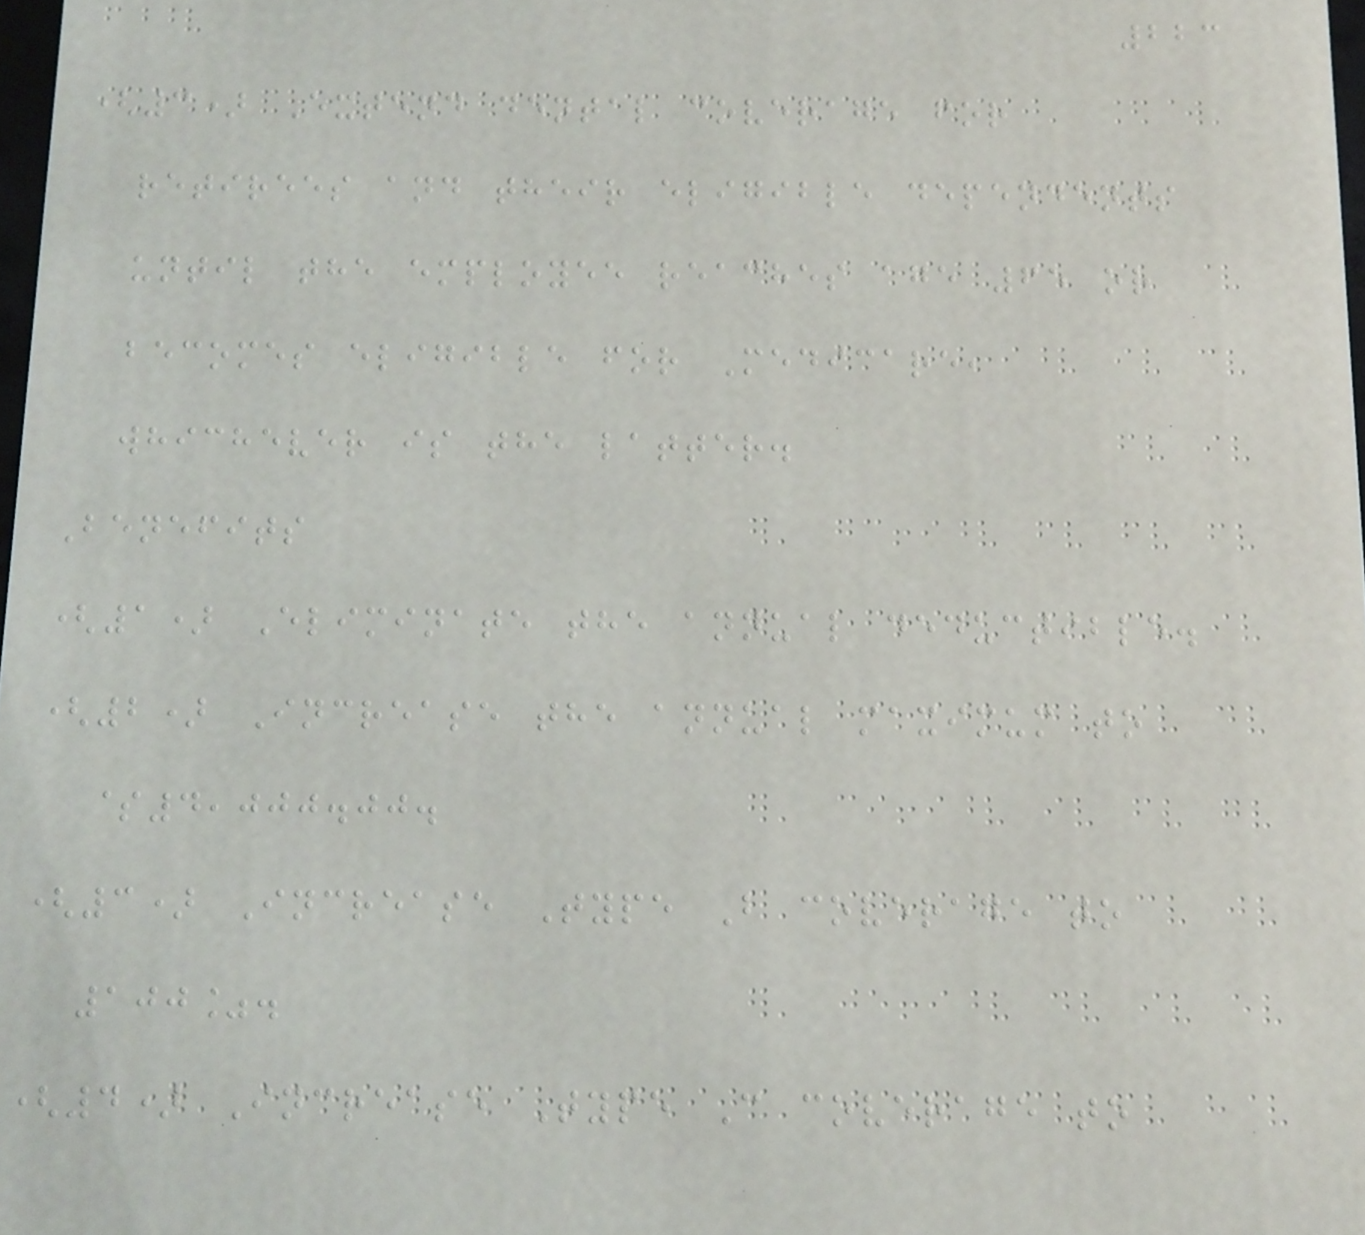223
(3) Extend dental coverage for
retirees and their eligible dependents
until the employee reaches age 65 or
becomes eligible for Medicare,
whichever is the latter.
Benefits
(1) Eliminate the annual deductible.
(2) Increase the annual maximum to
$4,000.00.
(3) Increase Type B coverage to
100%.
(4) Increase Type C coverage to
